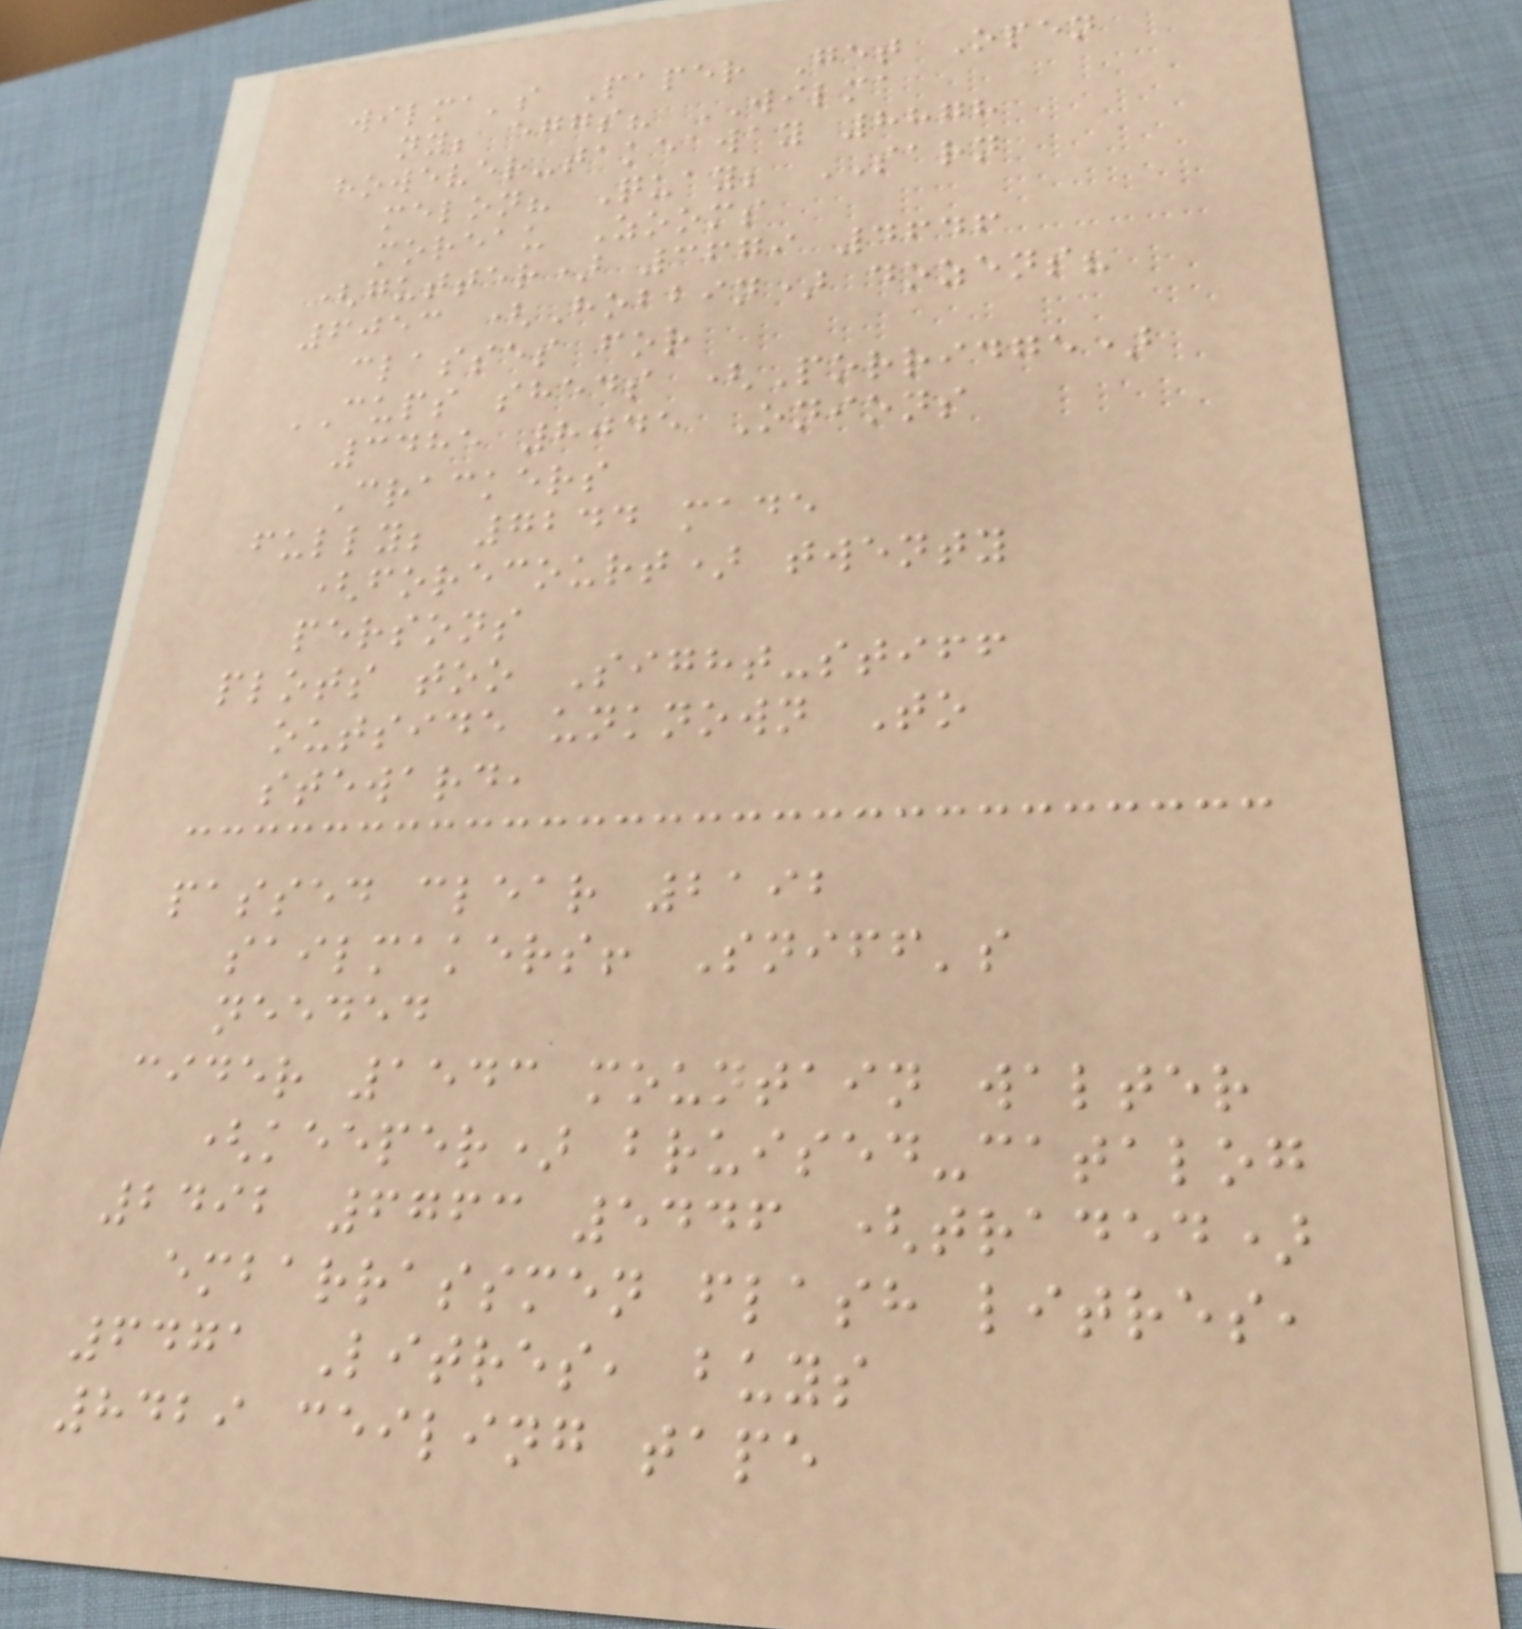wilma's Paper Get Open
ny; eggs? WILMA
however-takeaway 8878
melon? Quay; SARN
moreau Zooms
(gutter) 3679 4646
6053 (Hobbin) dozens?
classes for
CUPS sheds (Porridge)
3485 8045 Onions
Crackers
fully; 7244 made
(forecourt) twenty
persons
plots too Sight-stiff
outside unknown To
steward,
passed clear 2192
sailmakers! Sniff's
needed
cider 1543 mountain walter
(keeper) bruised-catalog
2492 6763 5446 (traded)
embarrassmen flash litres,
6471 Litres, buys
8429 ceiling tape
